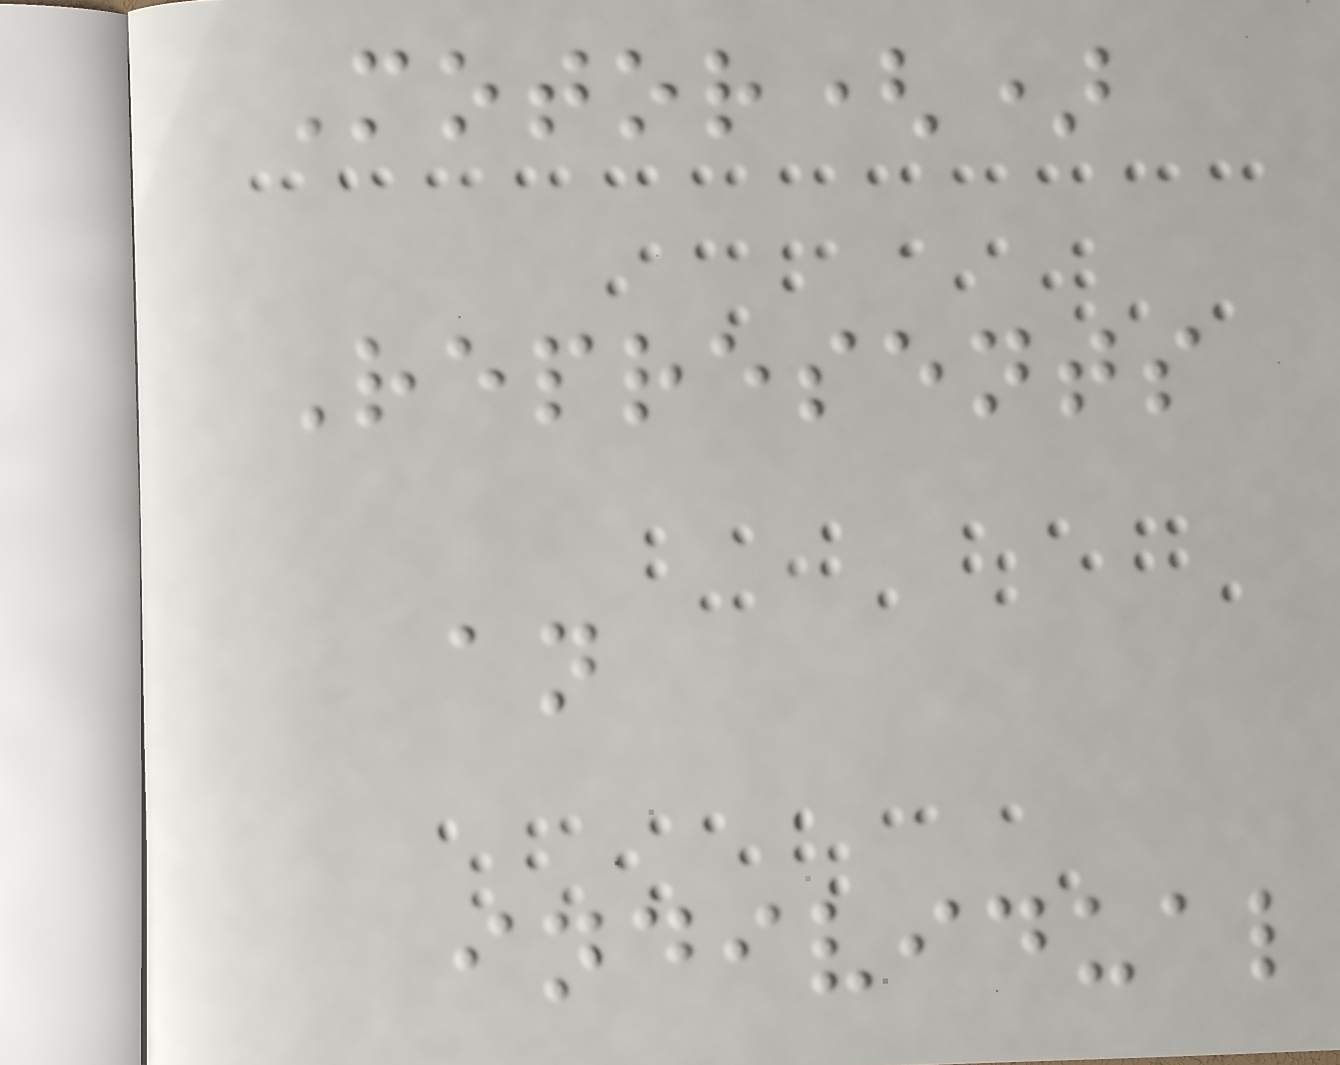Motor()
Represents
an
individual
